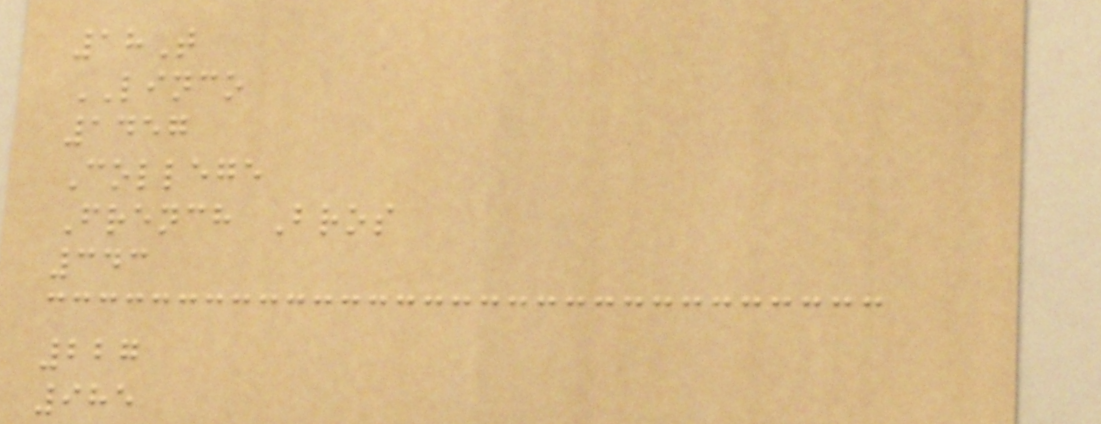18T
LINCO
1457
College
French Bros
343
227
985
